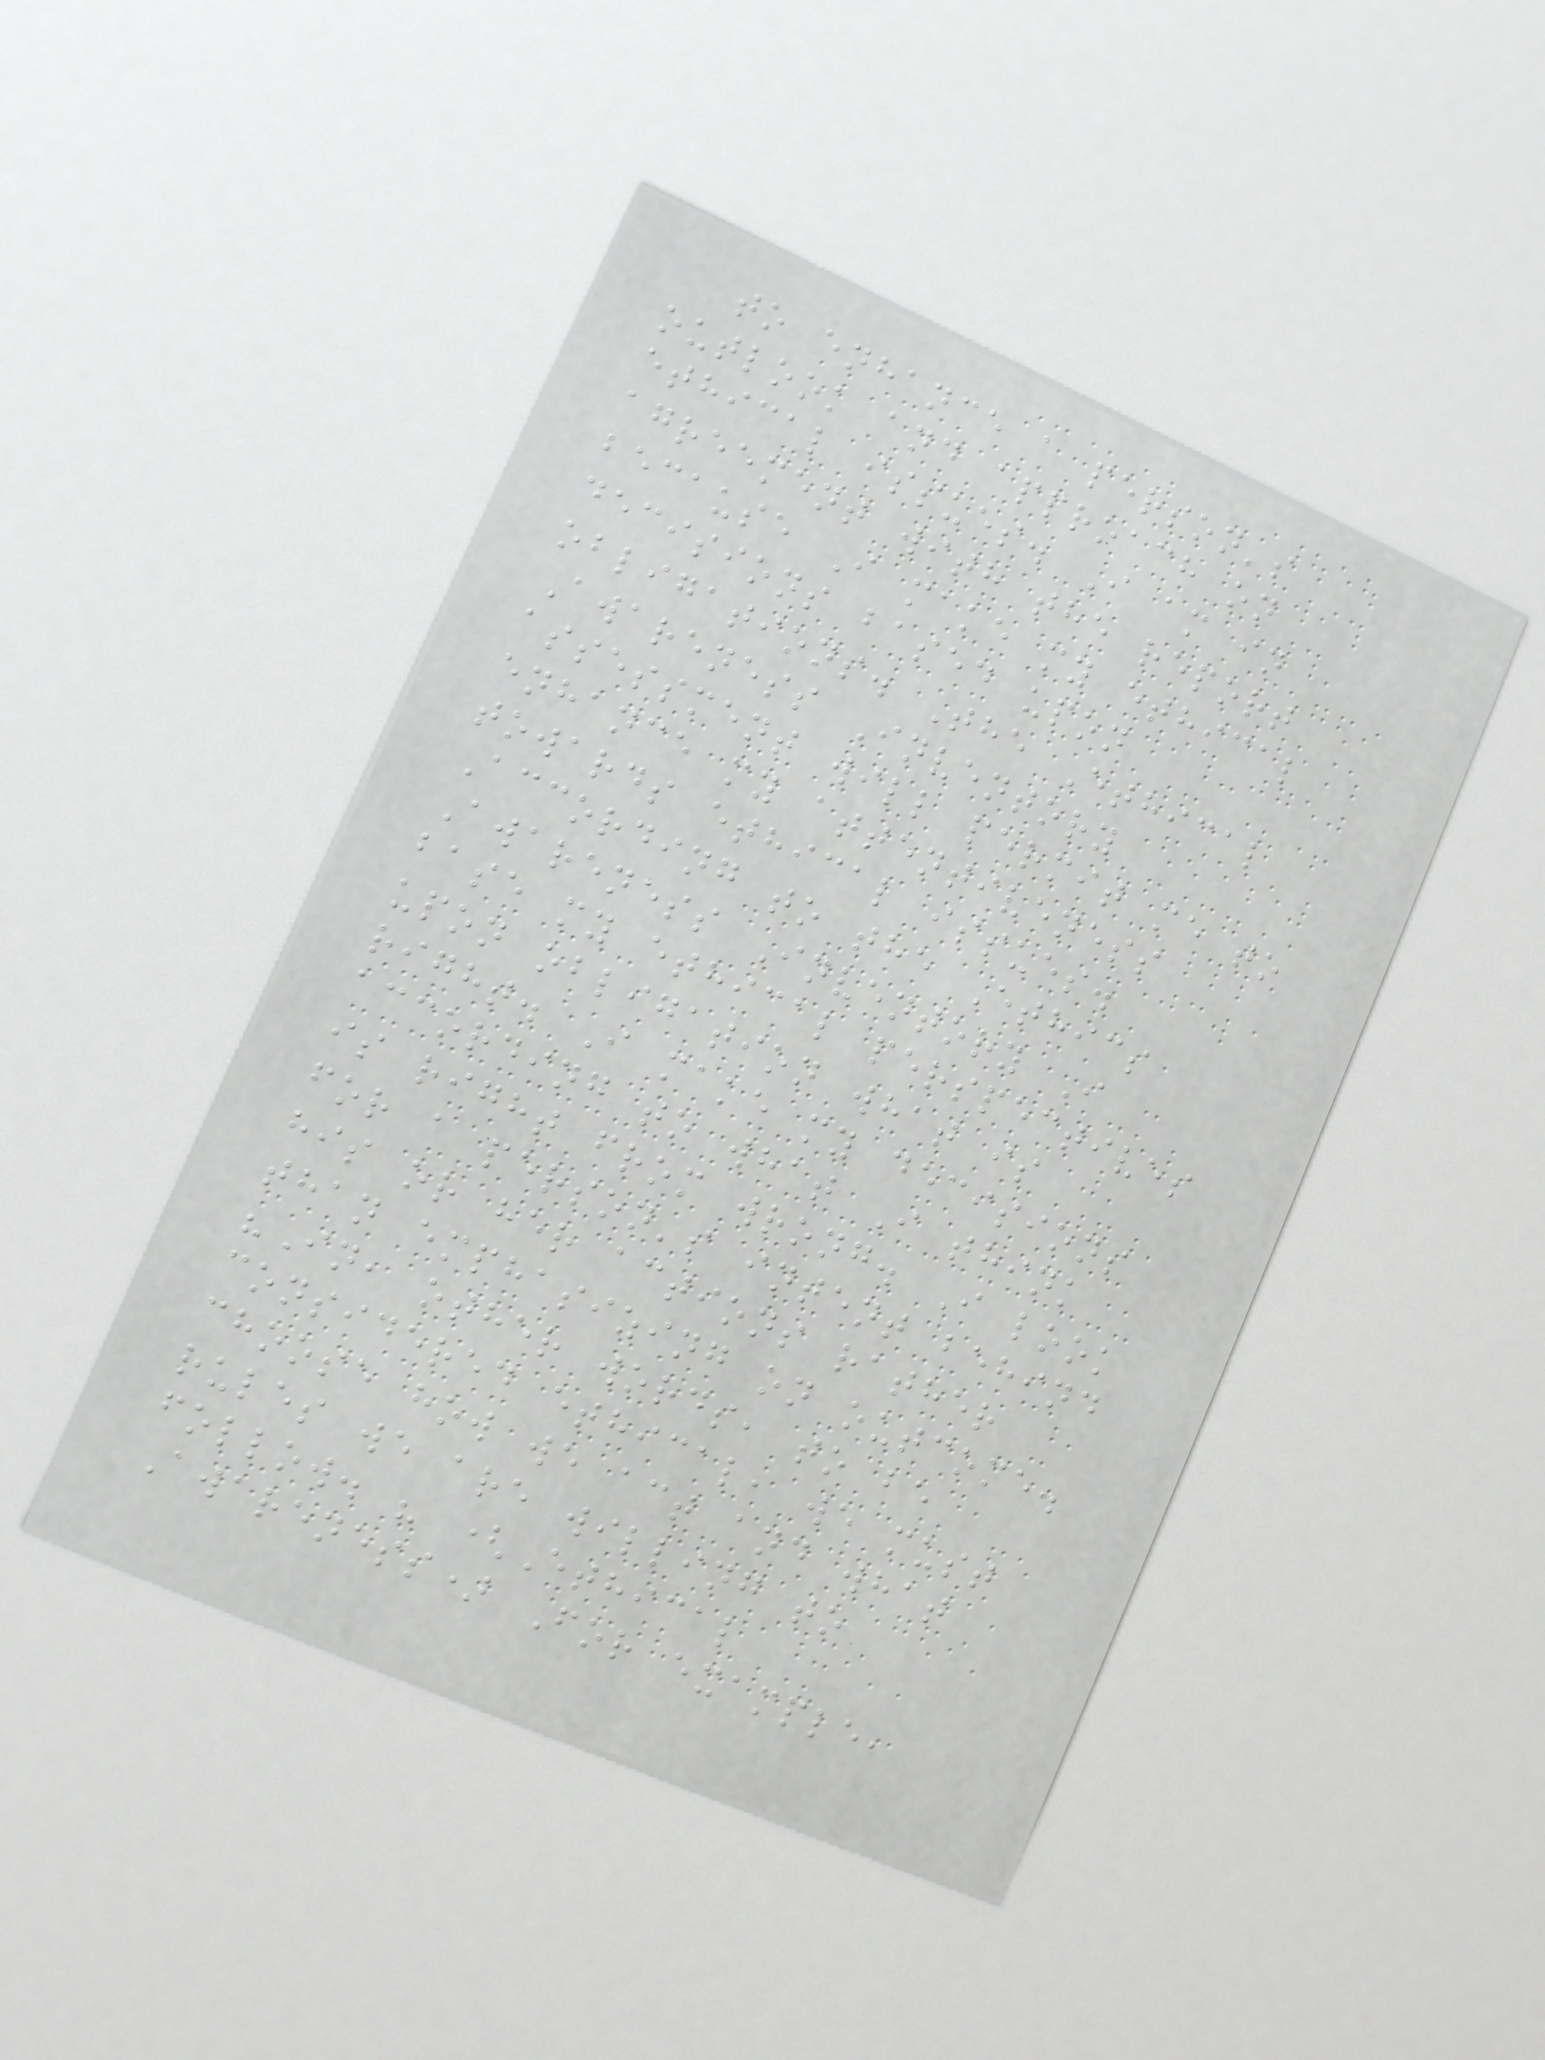to enhance a person's
outlook and approach on
ethical issues. I am in
agreement with the report
because I make my ethical
decisions based upon
obligations. The Ethical
Awareness Inventory
assessment will permit me to
enhance my attentiveness
towards ethical issues.
According to the Ethics
Awareness Inventory I
base my ethical perspectives
upon obligation what is
right. I make my decisions
according to what I think
is right from wrong. I look
for a person's intent behind
his or her actions rather
than emphasizing on outcome.
"In, other words, to be
considered ethical, we must
choose how we act and what
rules we are willing to
follow. " (Ethical
Awareness) For example,
